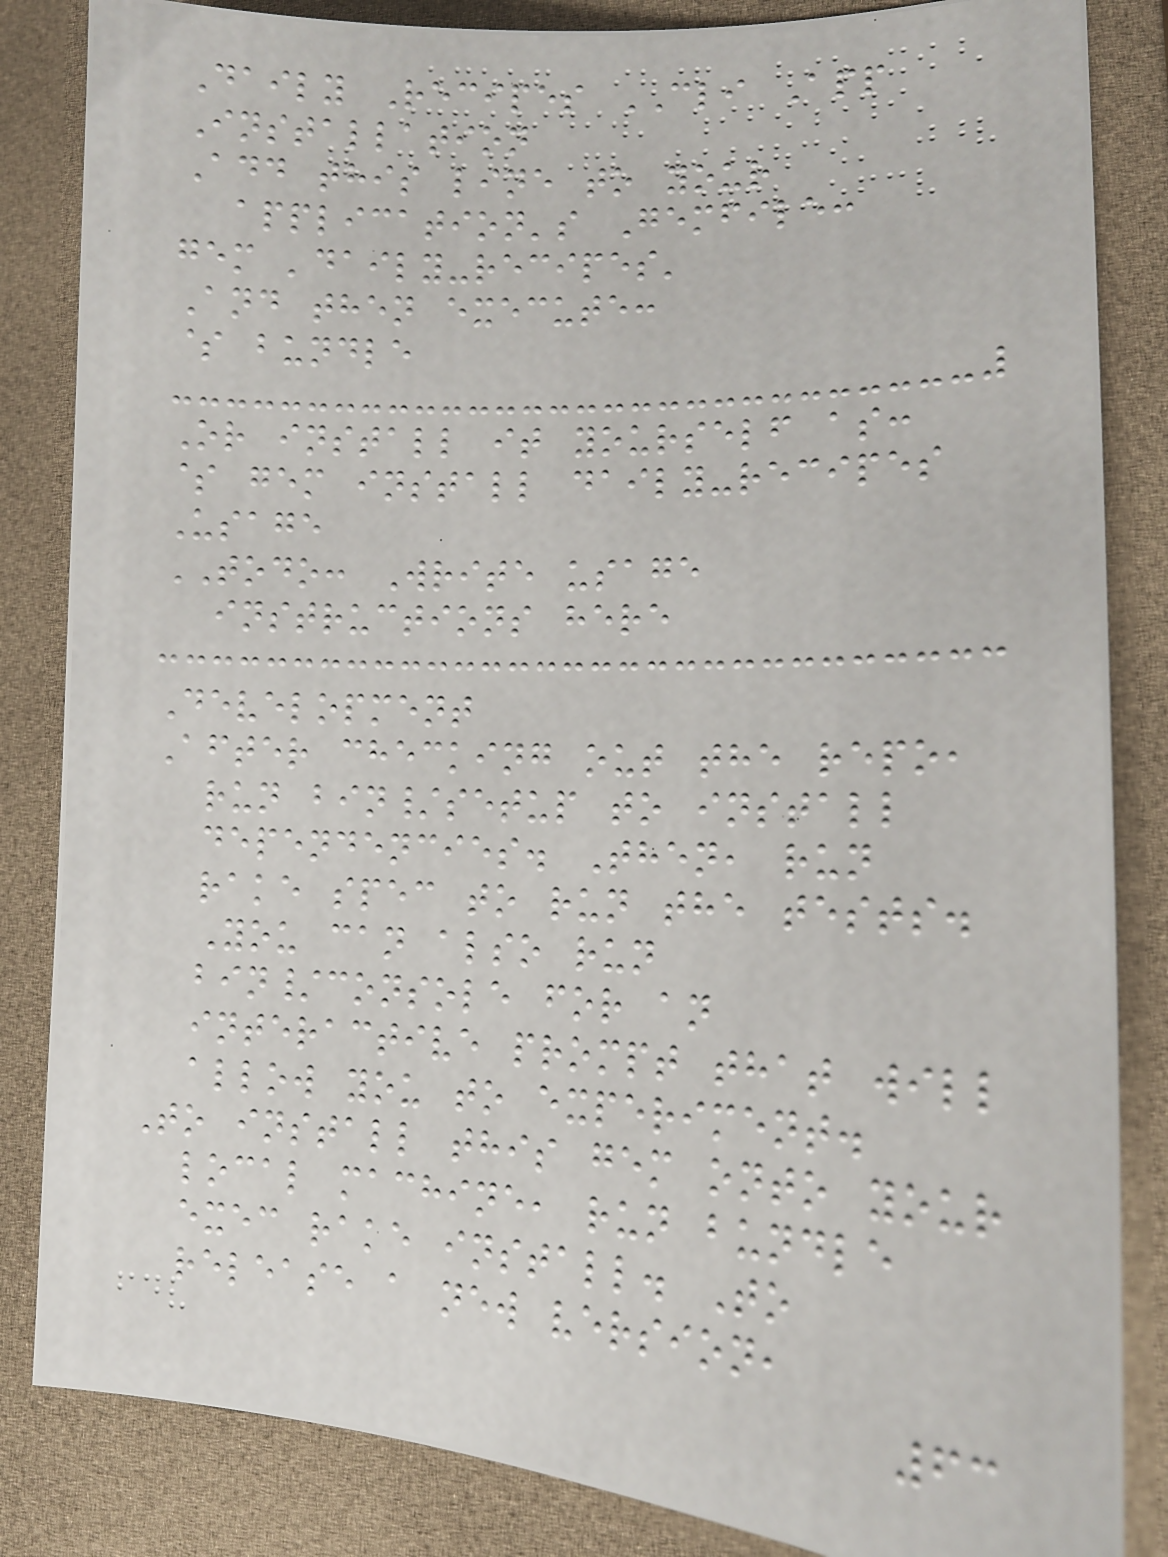Daily Recipes CLI App
Installation
Add this line to your
application's Gemfile:
gem 'daily-recipes'
And then execute:
$ bundle
Or install it yourself as:
$ gem install daily-recipes
Usage
TODO: Write usage
instructions here
Development
After checking out the repo,
run bin/setup to install
dependencies. Then, run
rake spec to run the tests.
You can also run
bin/console for an
interactive prompt that will
allow you to experiment.
To install this gem onto your
local machine, run bundle
exec rake install. To
release a new version,
63
